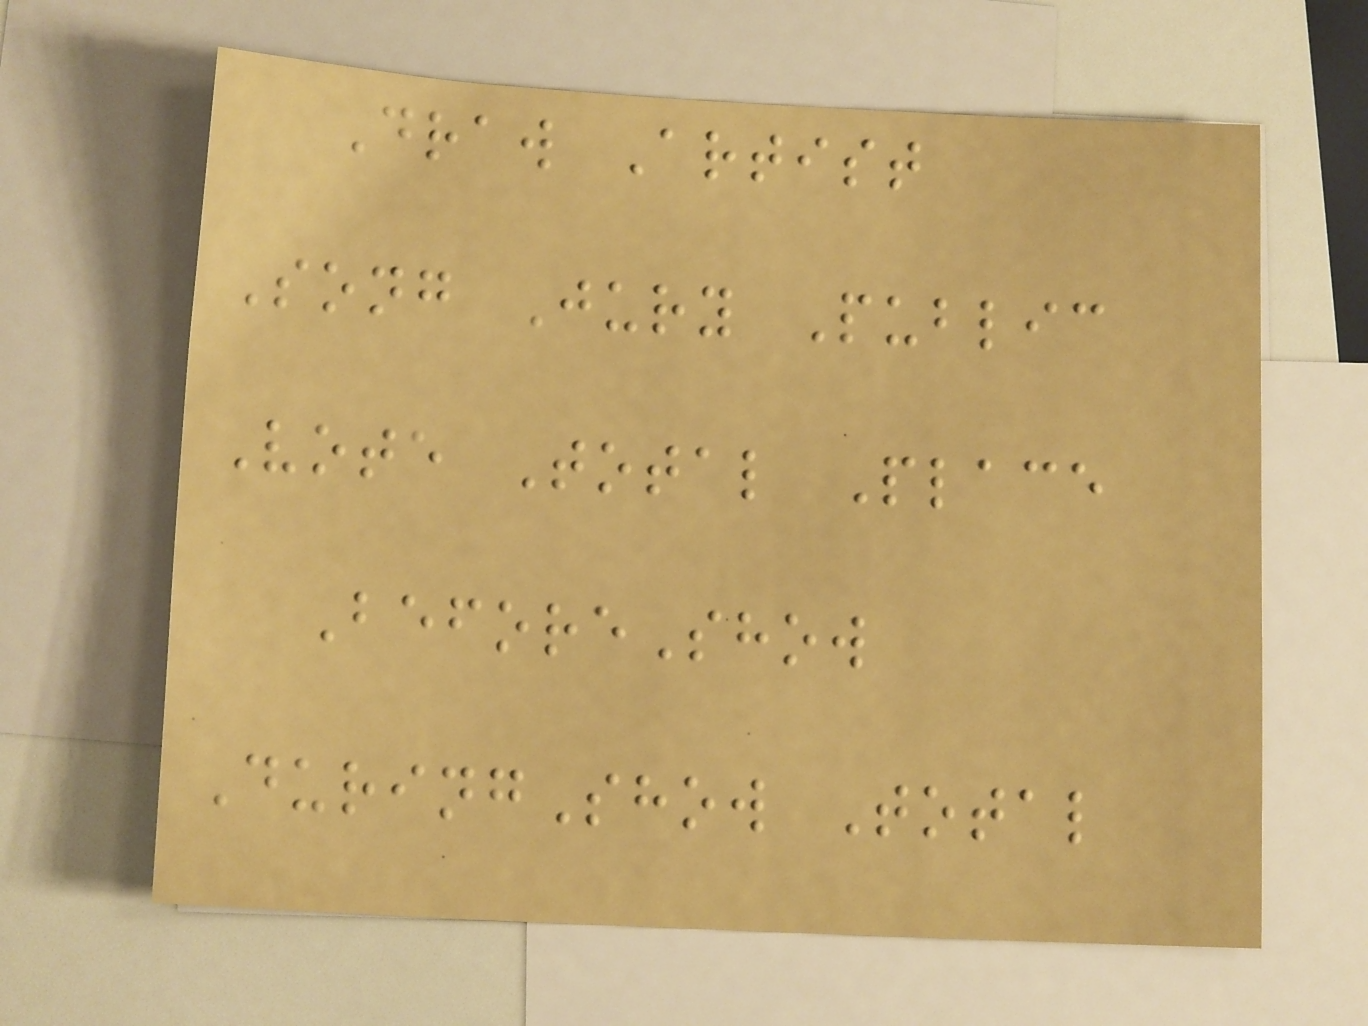Draw Artist
Song Jury Public
Vote Total Place
BeforeShow
DuringShow Total
